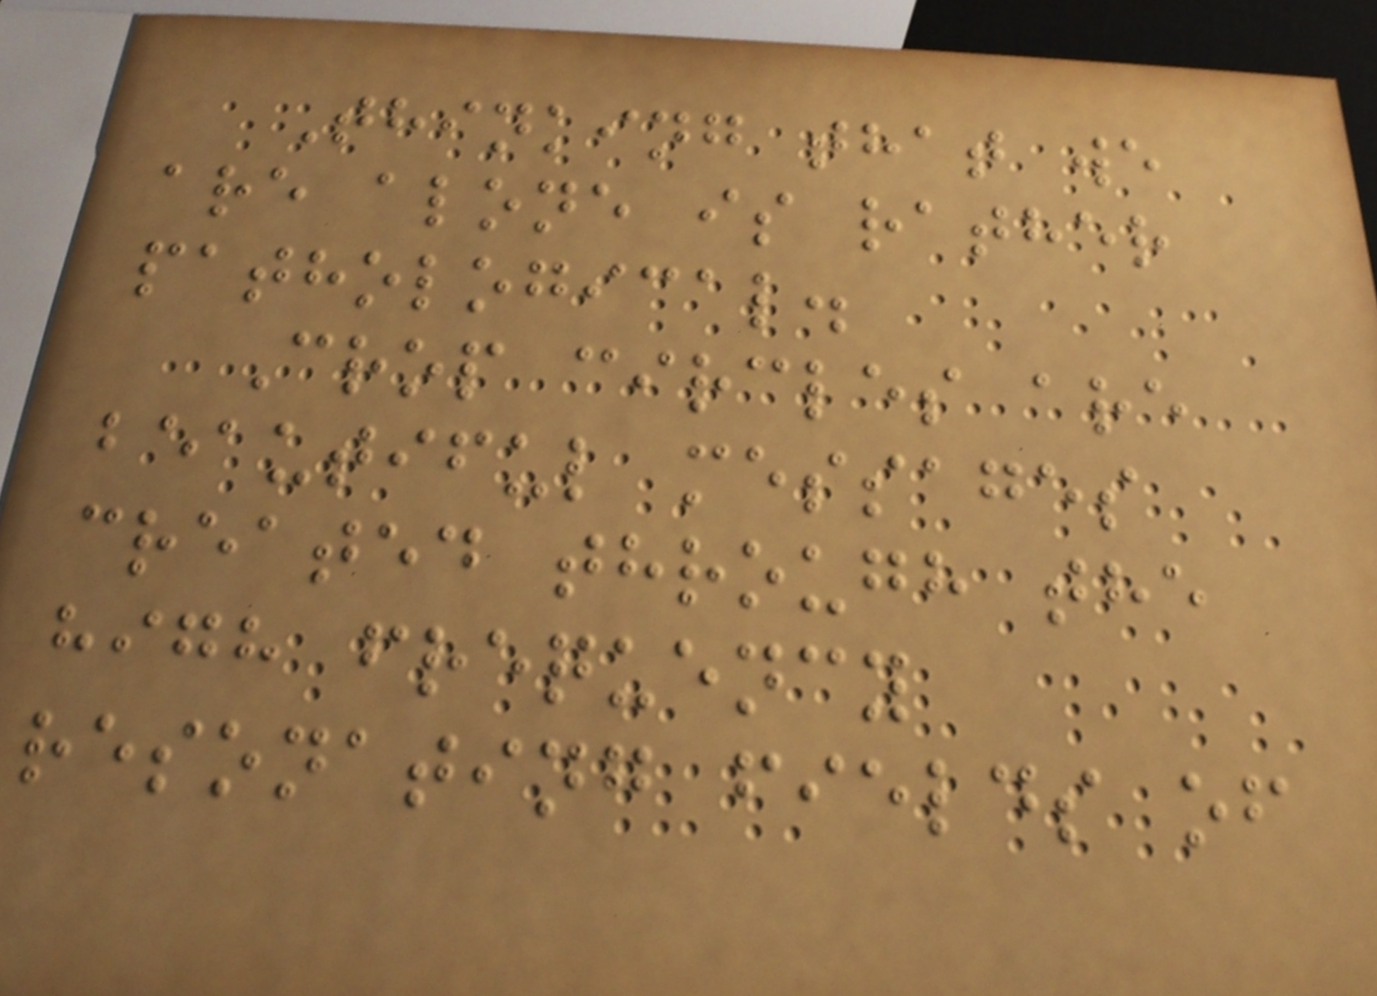Thinking that we
are alone is rather
pathological.
Crop circles are
beautiful messages
created through the
high frequency
resonating fields of
